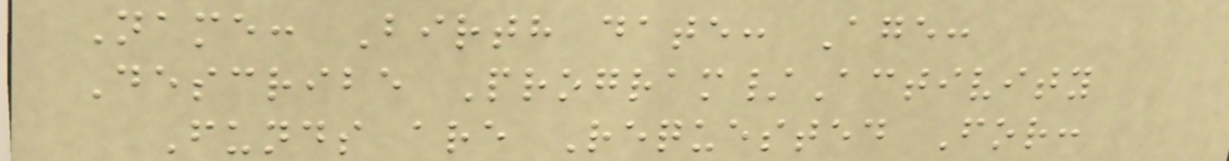Name: Birth date: Age:
Describe Program/Activity
Funds are Requested For:
